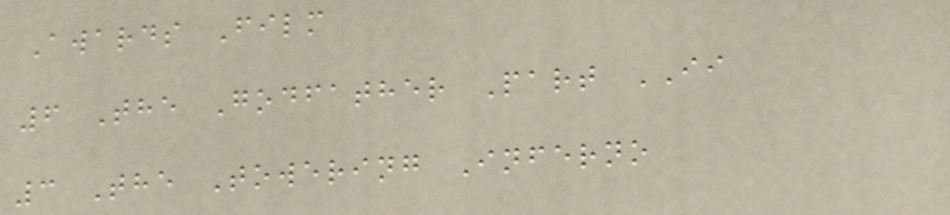Awards Film
6 The Godfather Part II
3 The Towering Inferno
